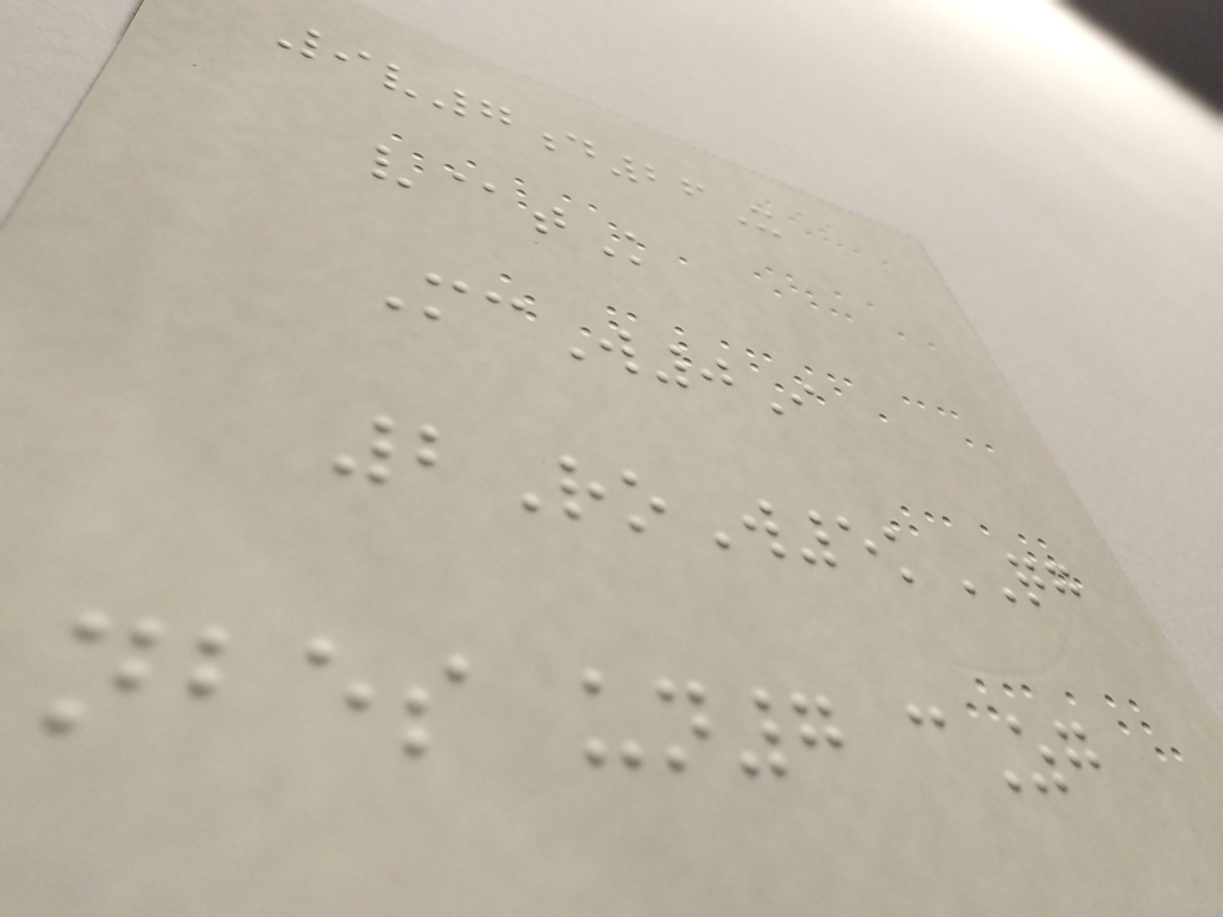9v7d26X
v@tK
McW0I
2RoW5kQG
nbes un7 cZg
